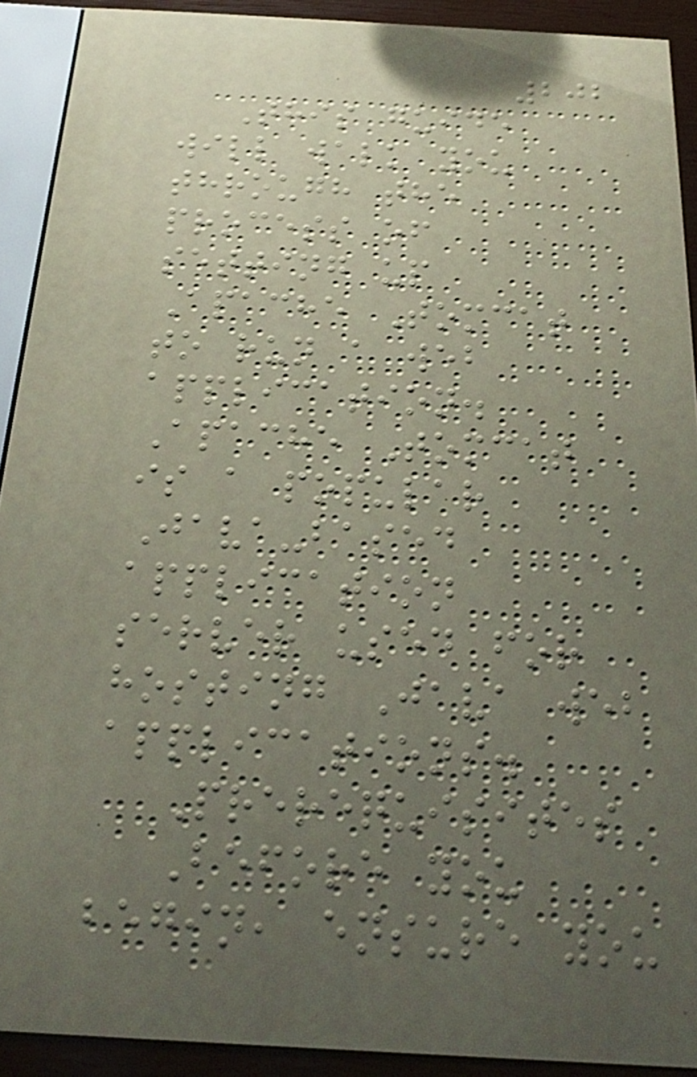202
This guide
will walk you
through the
process of
setting up
Apache Tomcat
to run a web
application.
Apache Tomcat
is a popular
Java-based
application
server used for
hosting Java web
applications.
Prerequisites
Before you
begin, ensure you
